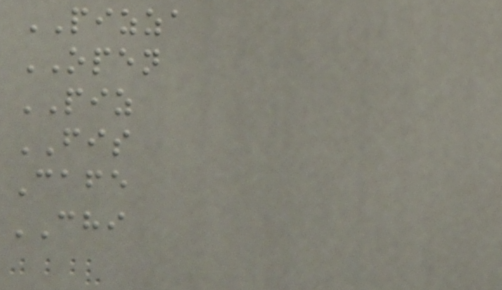PIZZA
OPEN
PIZ
FIS
Cafe
CHI
